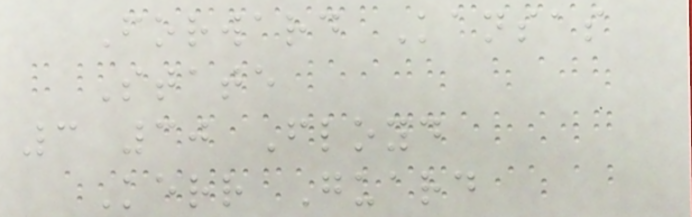Forward Kansas
State
3 30 Floyd
Kerr Guard
